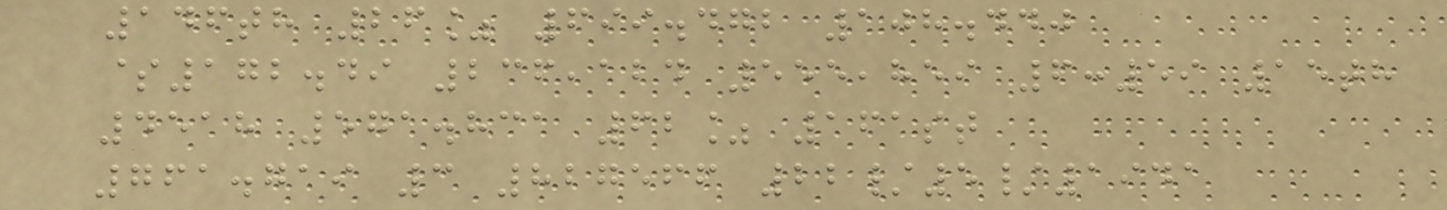146th 26% 699.472 108.440
$172.49 236,124 555,859 6:59 15th
4518 571.831 62% 161st
761.719 3 827566 22/5/1941
